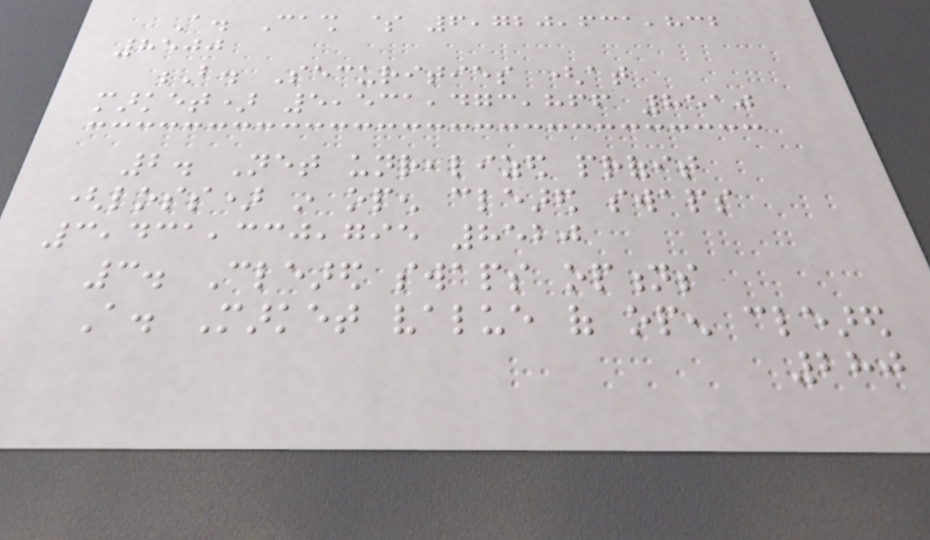A. Cash $ 6,720,631,832
8500
B. Securities (at
market) 5,531,473,866 8510
2. Net unrealized profit
(loss) in open cleared swaps
3,431,330,795 8520
3. Cleared swaps options
A. Market value of open cleared
280
